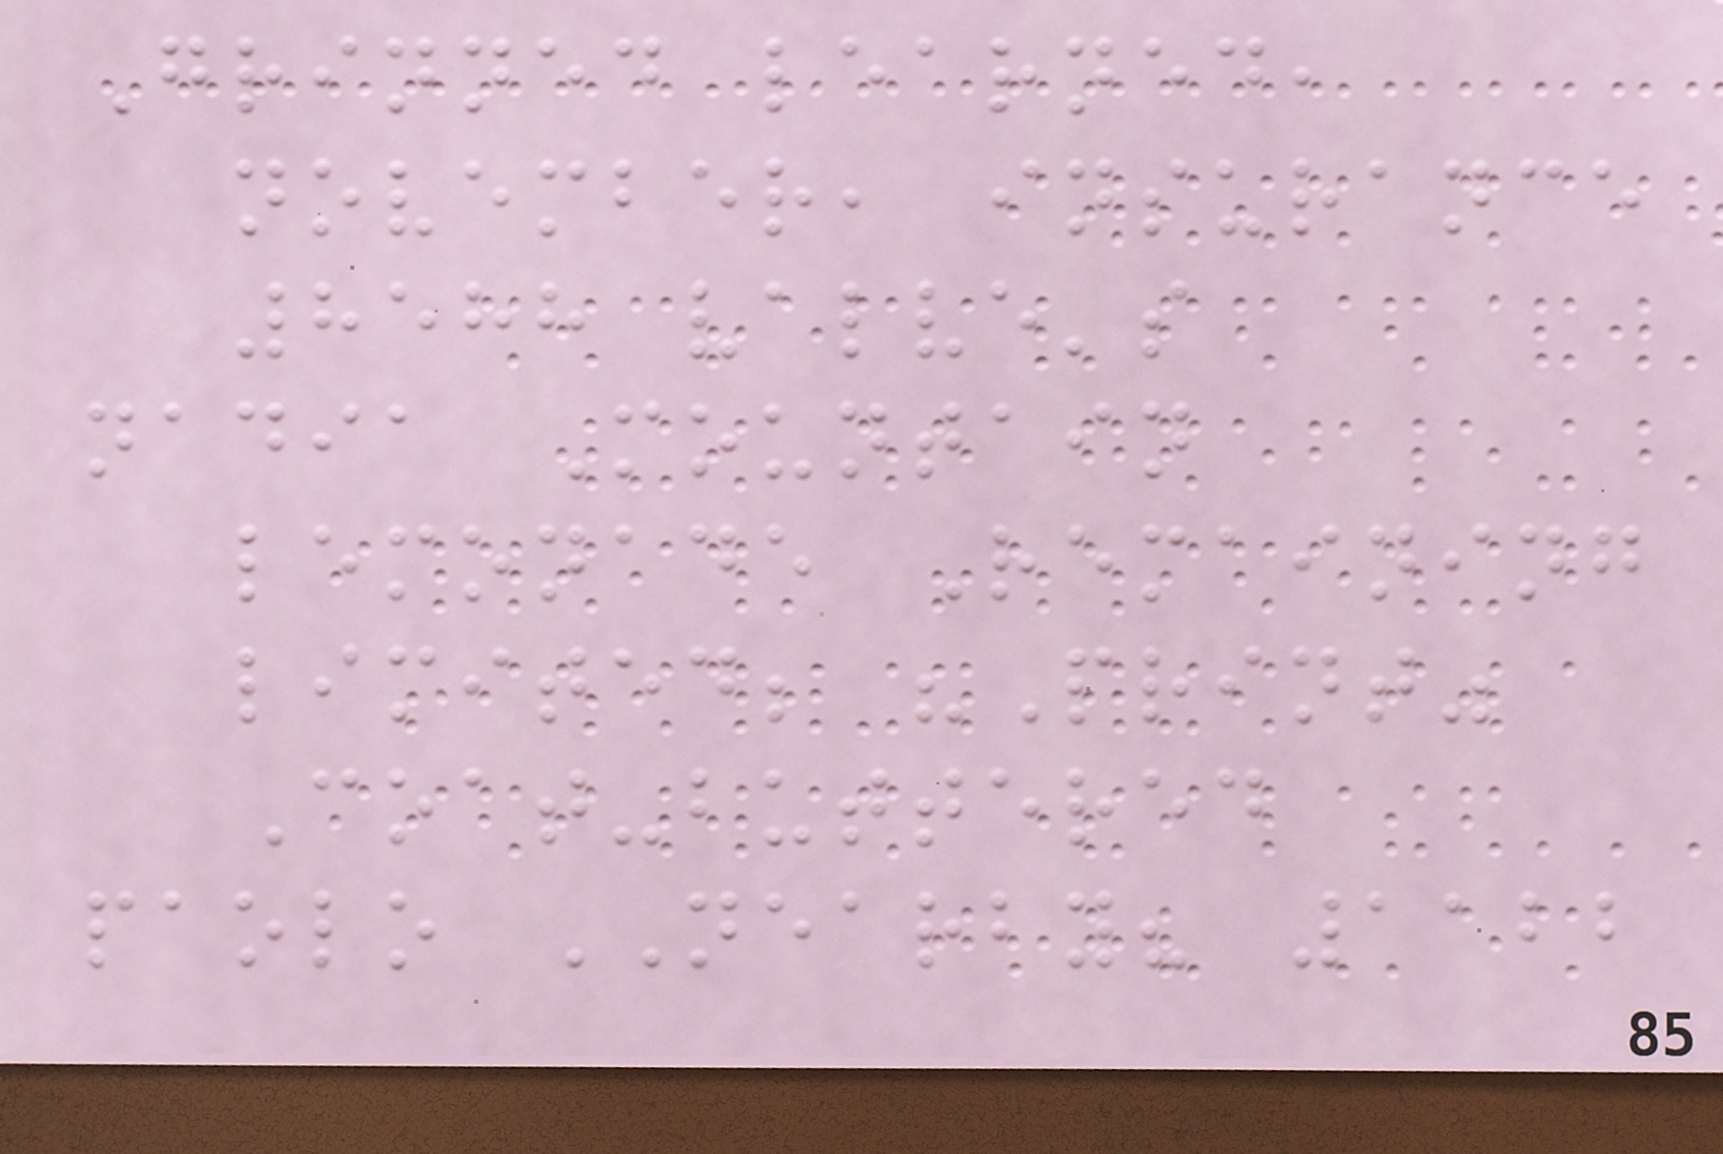Grinned learned,
november, insurance
8588 valve's
nadia Mountain
lemonade Remaining
limited; "Print"
Coat-buttered
paolo NEARBY? 1122
